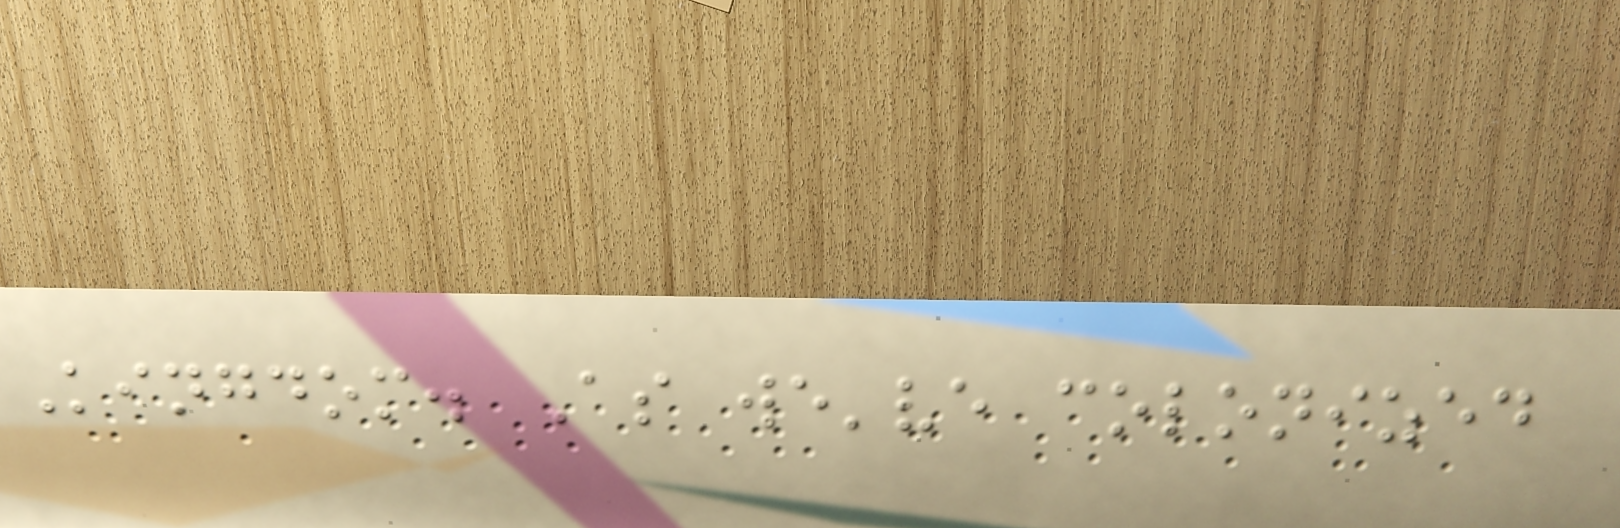Kingdom. As we've colonized
